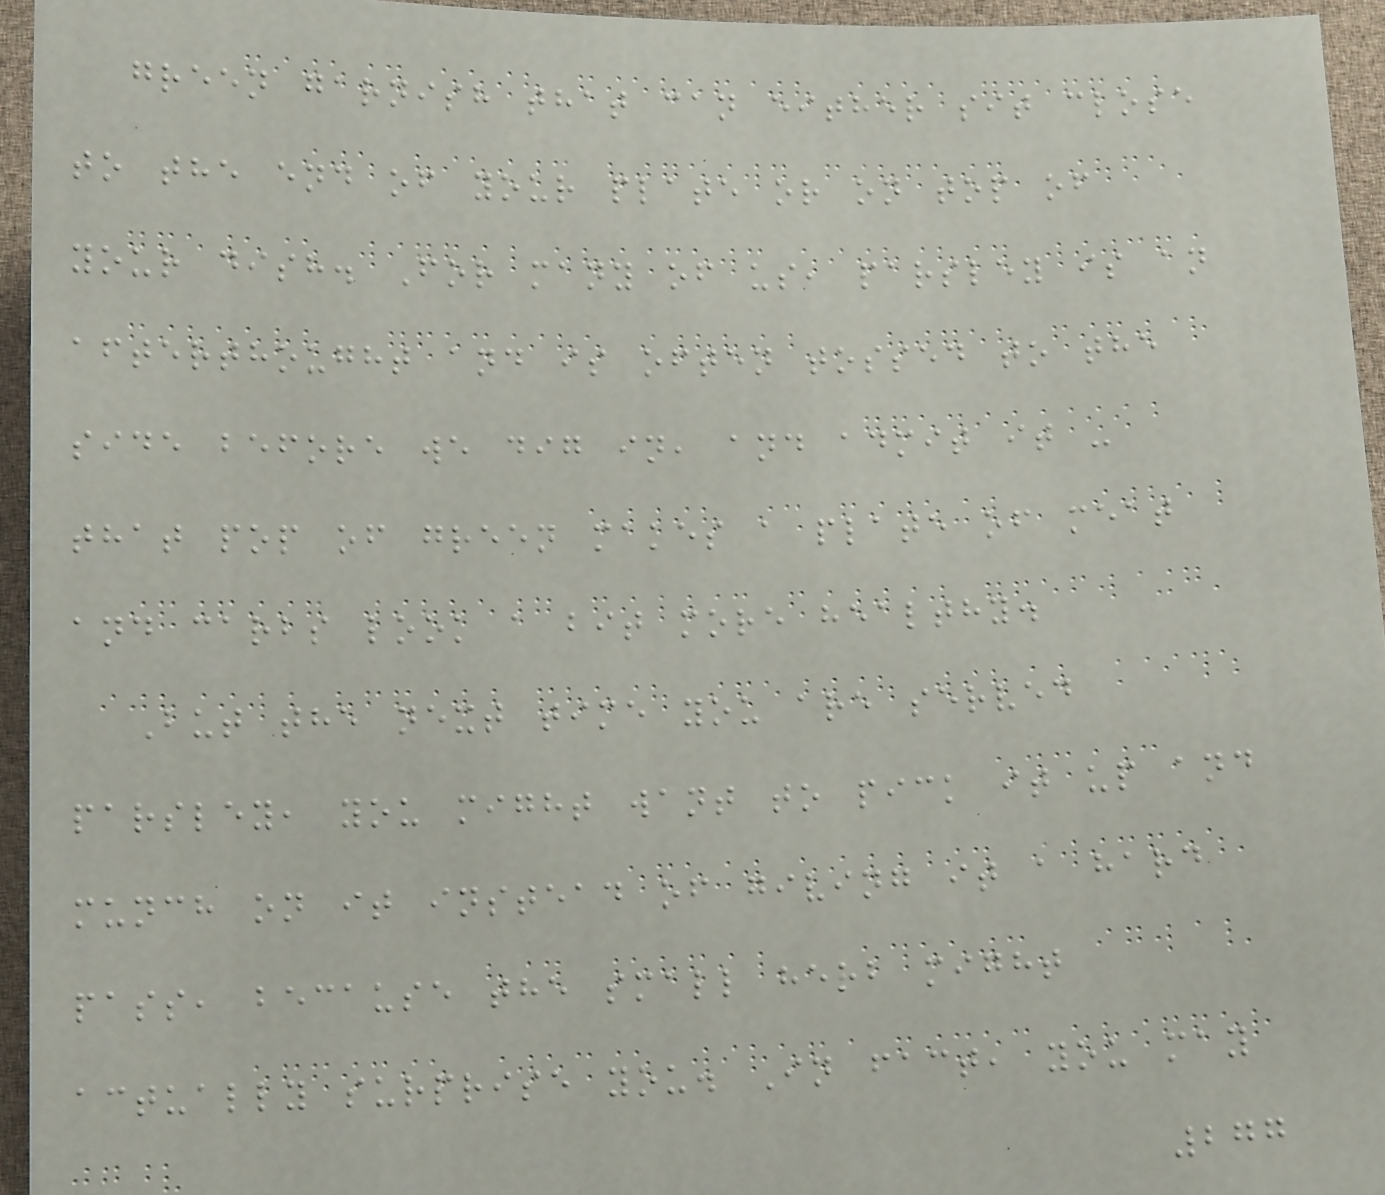green garnish that can either sit close
to the end of your plate or on top of
your dish. For many of us, parsley is an
afterthought and is often tossed to the
side before we dig in, and admit it -
that pop of green makes a plate of meat
and carbs look a bit more healthy.
But the next time you are served
parsley, you might want to pick it up and
munch on it instead of giving it a hard
pass, because the small herb might
actually surprise you. In fact, you may
277
